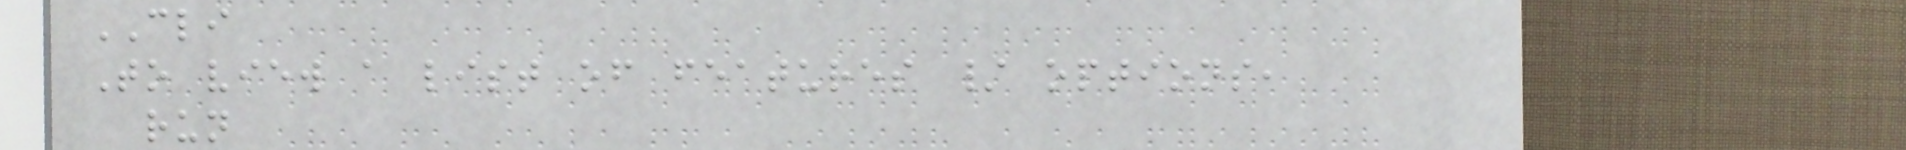CLI
To view a list of features / options,
run
